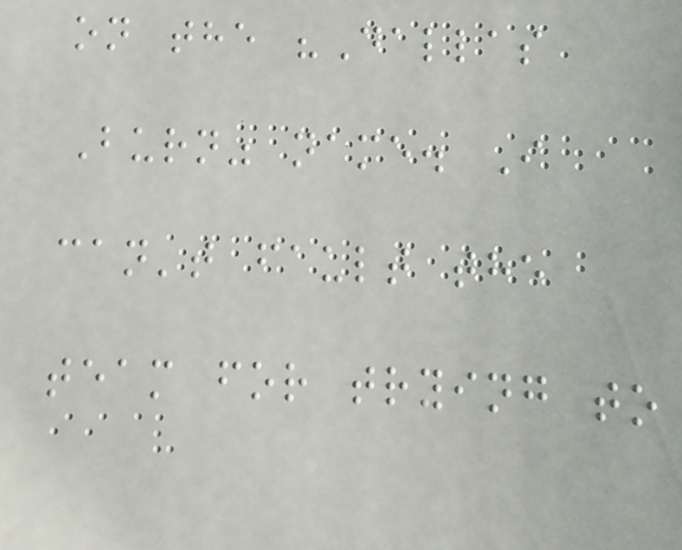on the "Dallas
Burn" name. I
can't fault the
team for trying to
